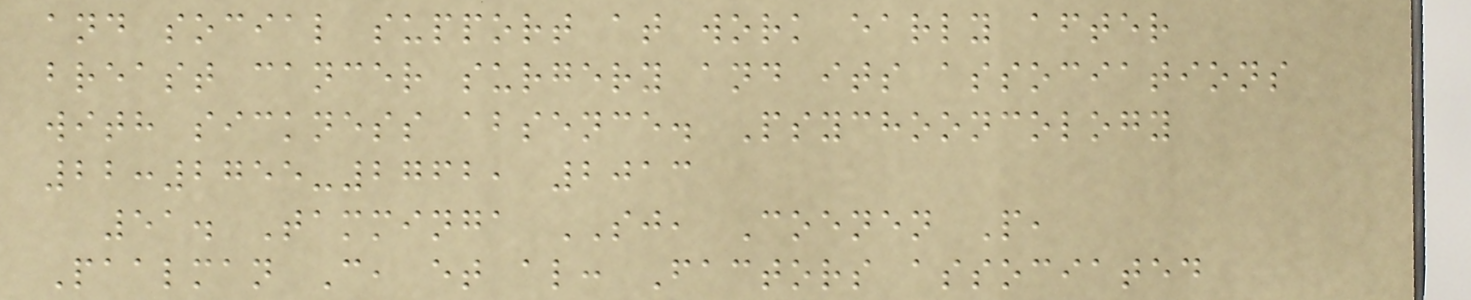and social support at work early after
breast cancer surgery and its associations
with sickness absence. Psychooncology
22:2755-2762, 2013
51. Tamminga SJ, Coenen P,
Paalman C, et al: Factors associated
